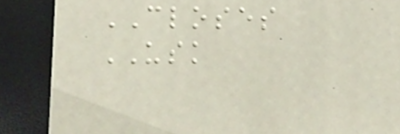CLOSES
USK
